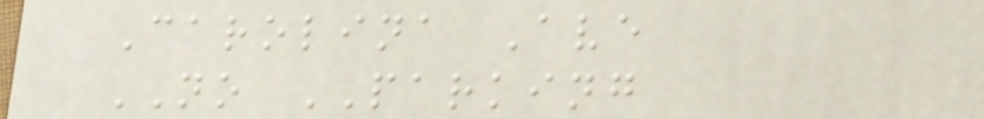Carolina Ave
NO PARKING
